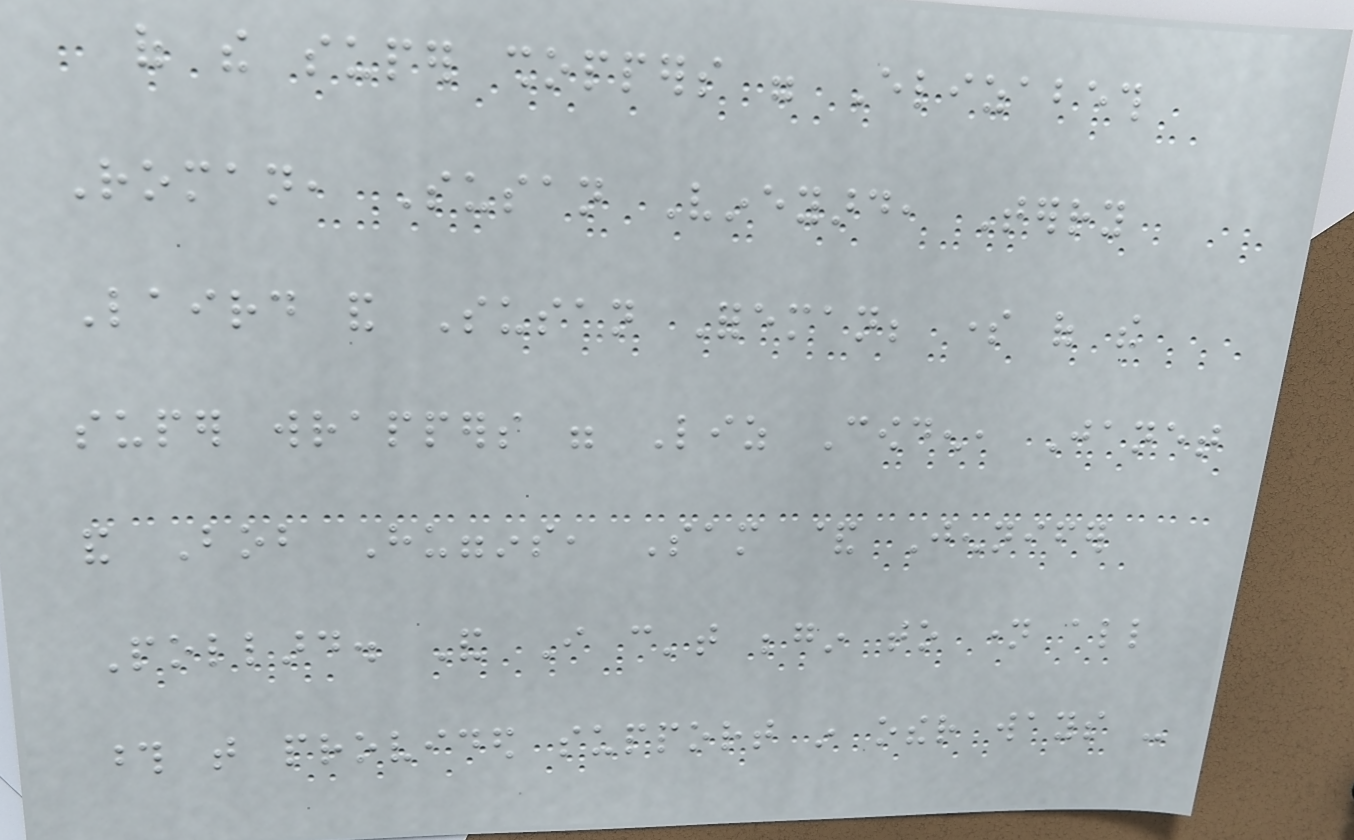of the super shoppers were Elizabeth
Roman, Susan Vineyard, Terry
Laird and Susan Foreman; some of the
super wrappers were Liz Cowden, Janet
and Bob Huggins, Sam & Jennifer
Pollard. And I can't begin to name all
those that provided support in other ways -
